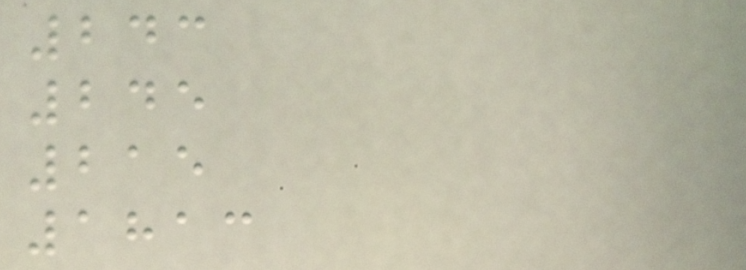243
245
215
1813
